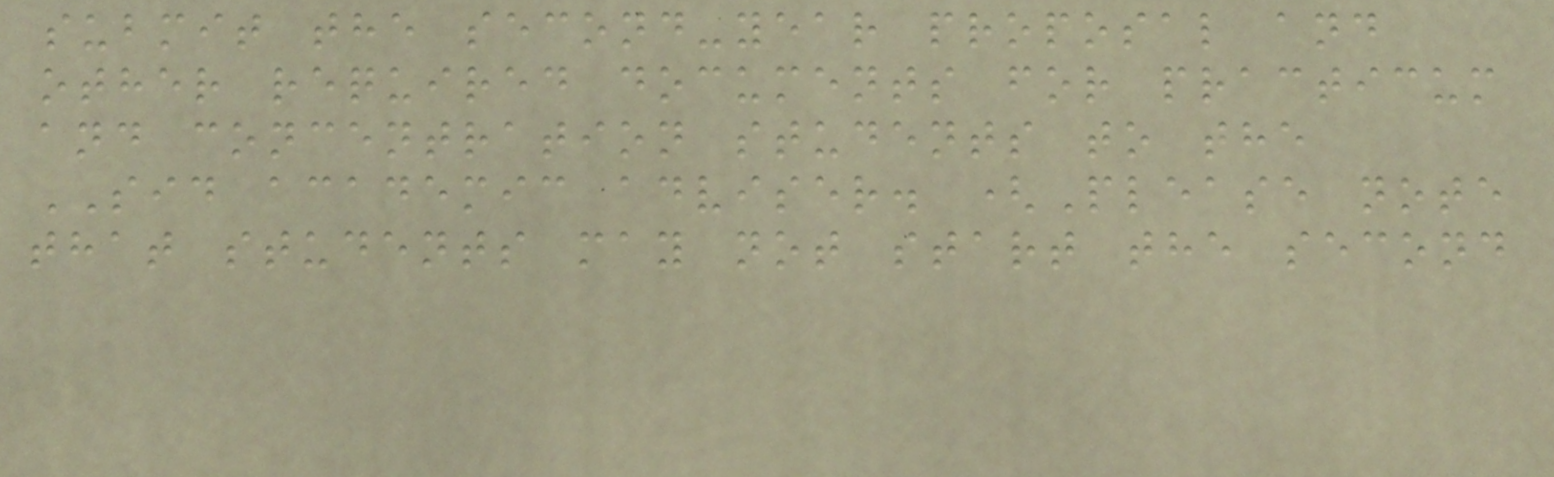submit the second-year proposal and
other required documents for practicum
and concentration students to the
SID academic adviser. (Please note
that students may not start the second
